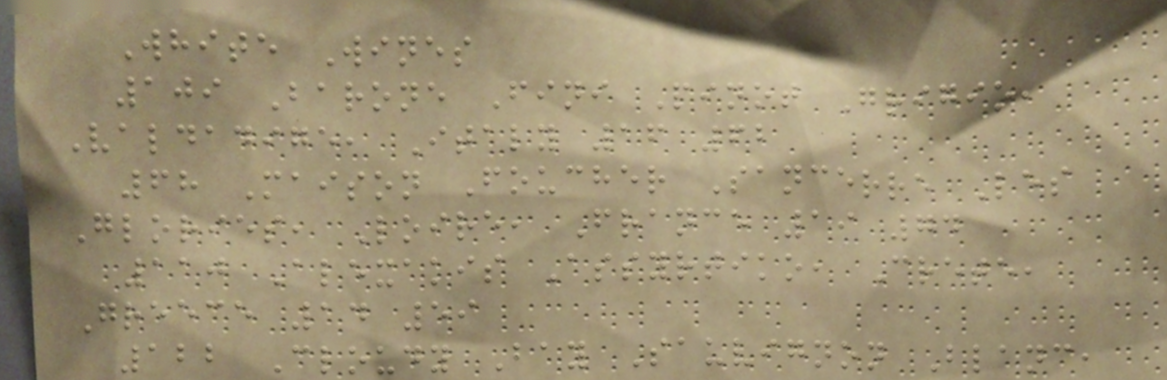White Wines
109 Barone Fini Pinot Grigio,
Valdadige, Italy 16 62
68 Maison Foucher Sancerre Les
Glories, Loire, France 19 74
110 Alexakis Assyrtiko, Crete,
Greece 14 59
122 Cloudy Bay Sauvignon Blanc,
